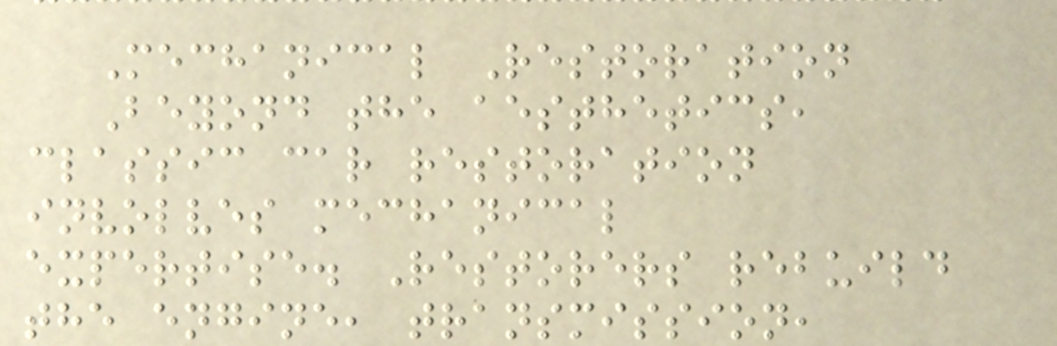Mechanical Restoration
Beyond the aesthetics,
classic car restoration
involves mechanical
expertise. Restorers rebuild
the engine, transmission,
